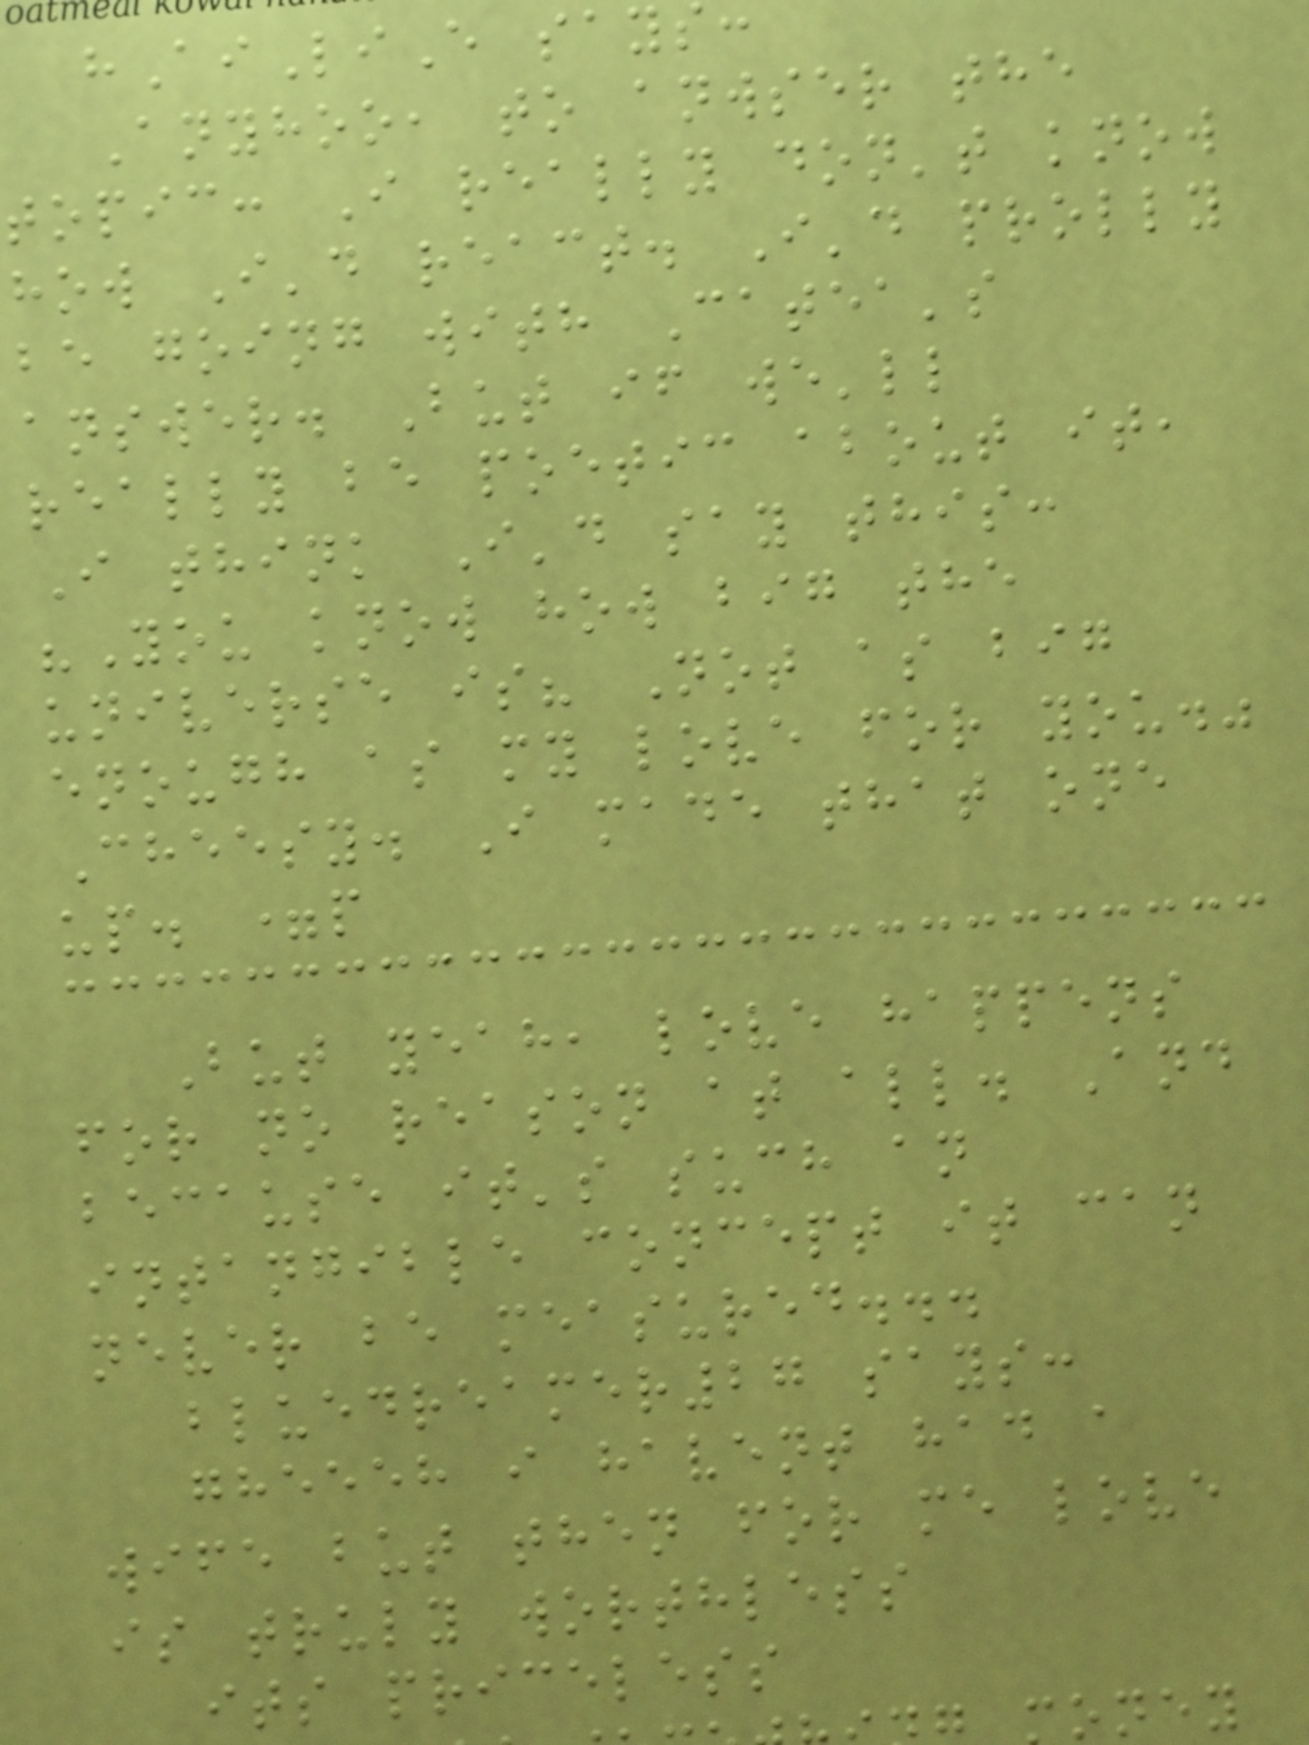hAiLiE says
Anyhoo, to anwser the
topic: I really don't know
how I'd react. I'd prolly
be going with Catea's
answer. But if we'll
really be poetic about it,
I think I'd say this:
"You know how big the
universe is? Not as big
enough as my love for you."
Cheesy. I made that one
up. =p
But yeah, love happens
for no reason at all. And
because it's such an
intangible concept it can
never be measured...
bluedreamer27 says:
gheeeh i havent had a
wife but then for me love
is truly worthless
its priceless
